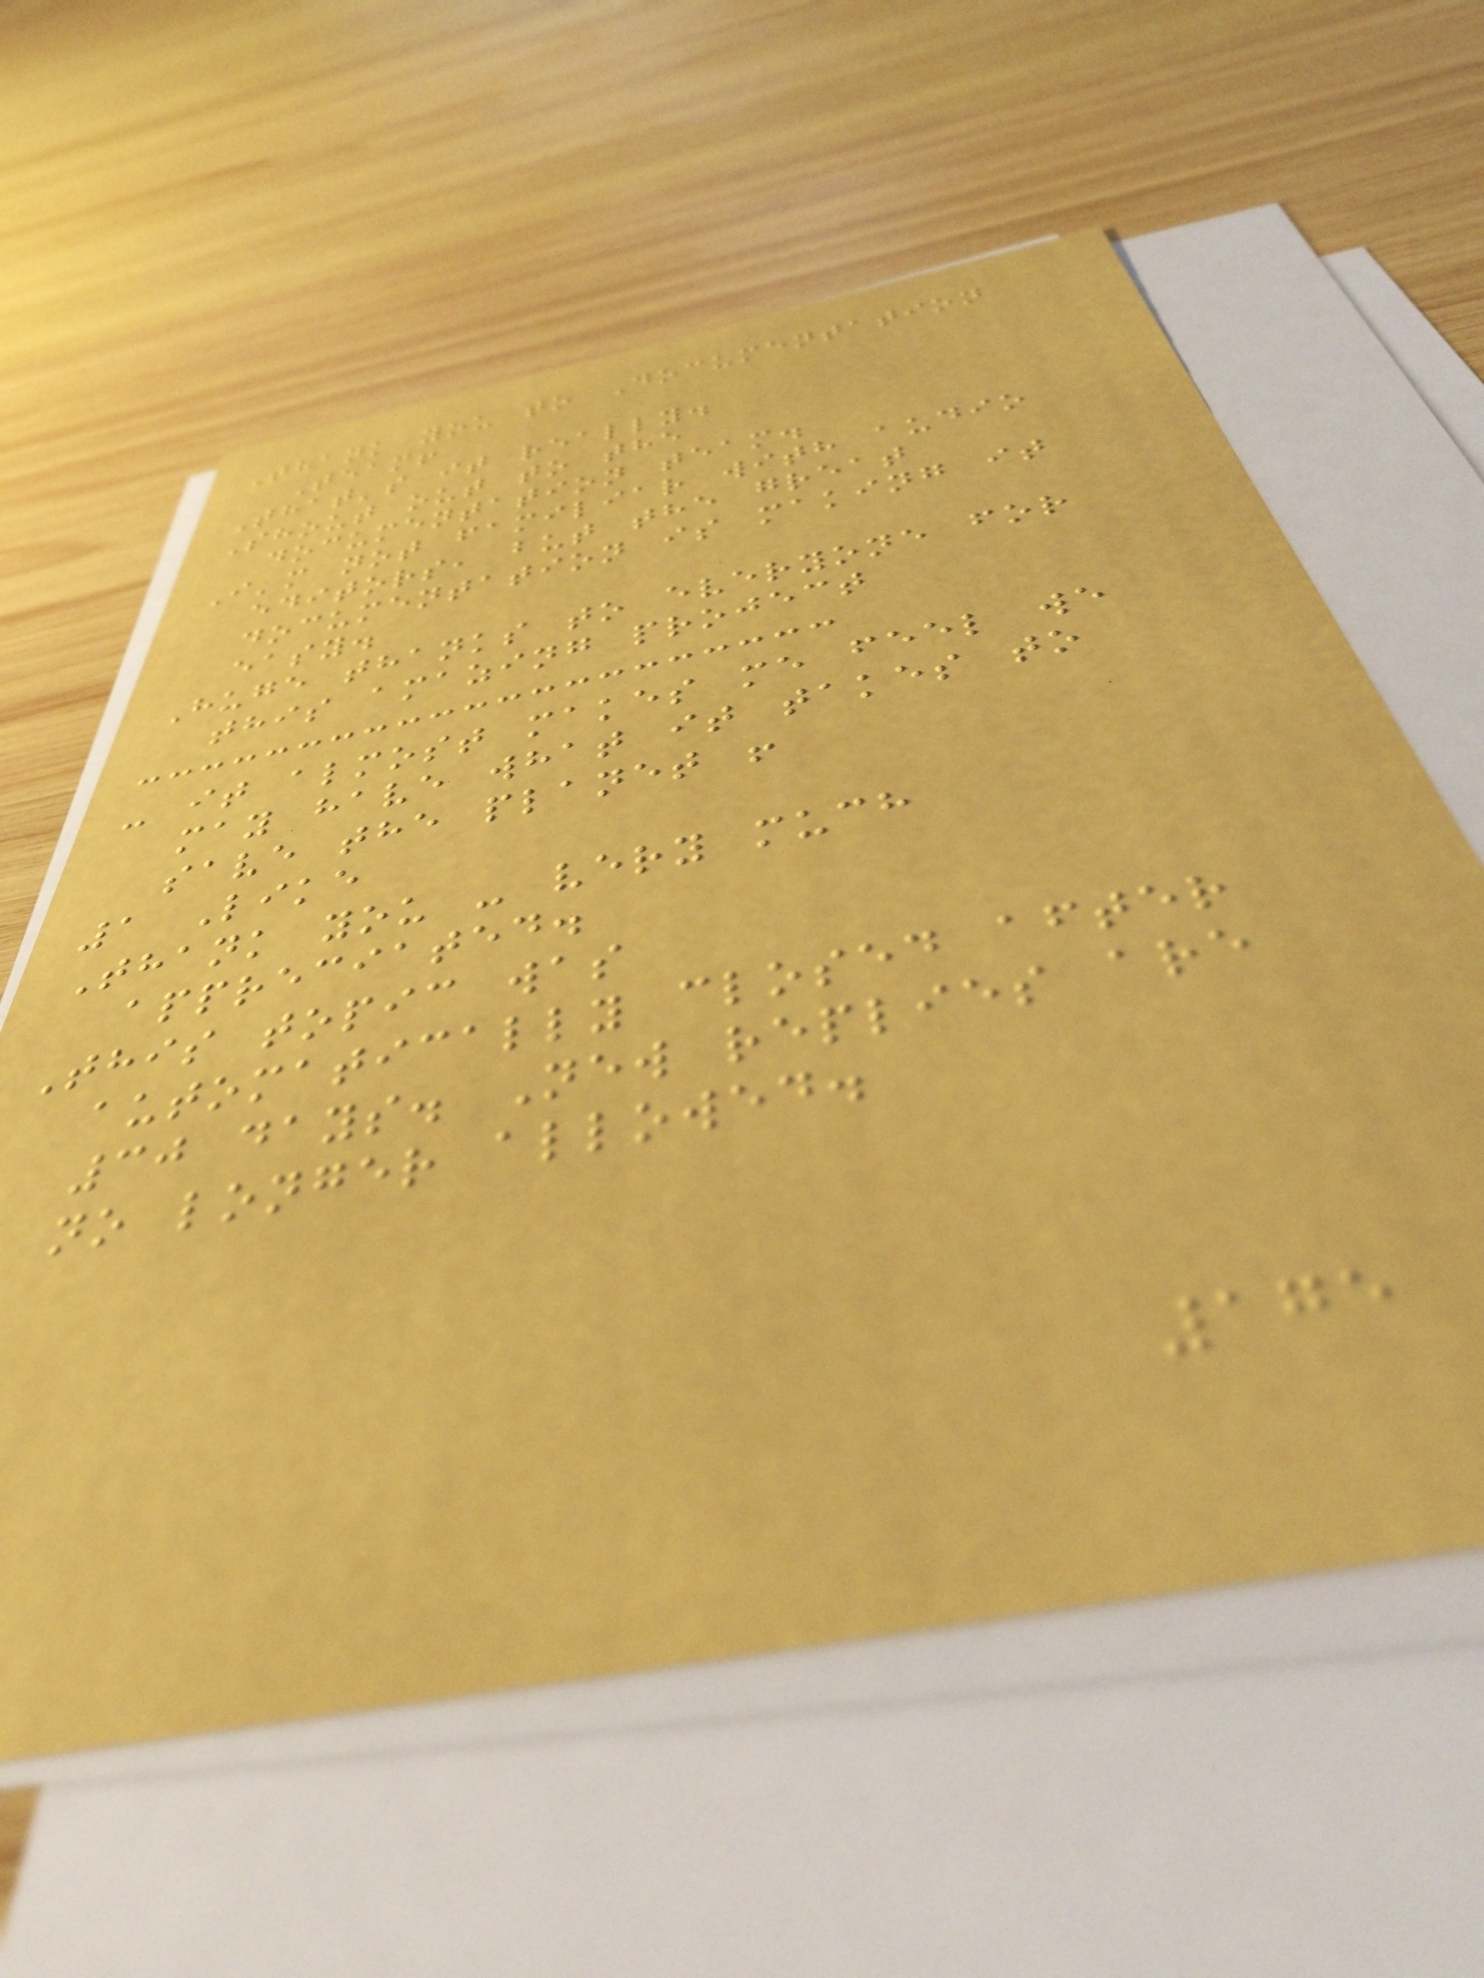Thank you to Documentation
Team!
That's it really.
Shout out to the
documentation team.
I'm not familiar with audio
editors, but the great
documentation is making it
easy.
Huge thanks to everyone for
this amazing project
- it almost makes me feel we
may have what it takes to
save the planet !
1 Like
Thank you - very much
appreciated.
This topic was
automatically closed after
30 days. New replies are
no longer allowed.
175
